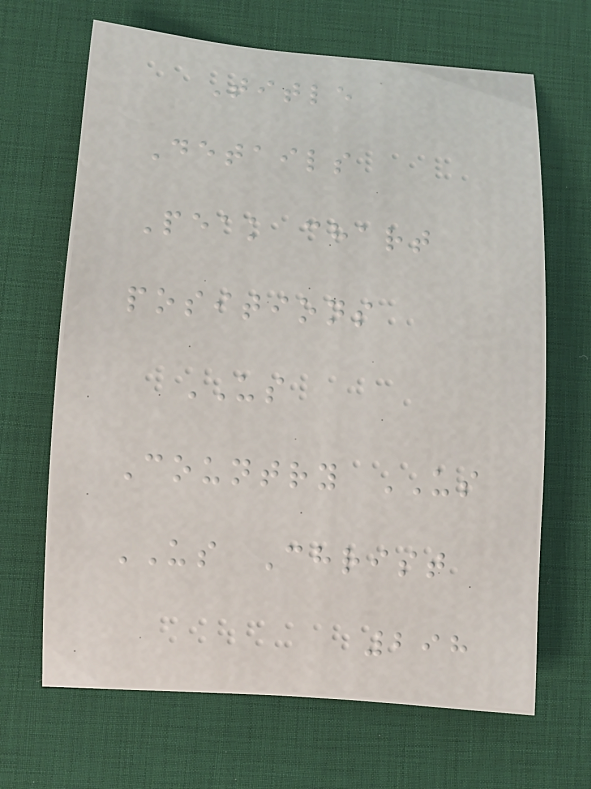Title
Details
Peak chart
positions
US
Country US
US Christ
298
